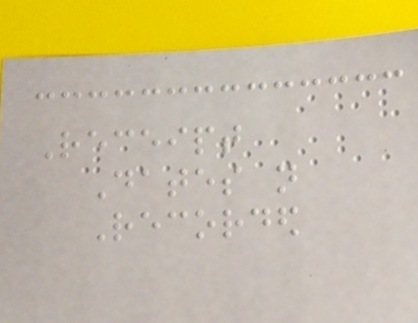Receipt
Dates not
Recorded
